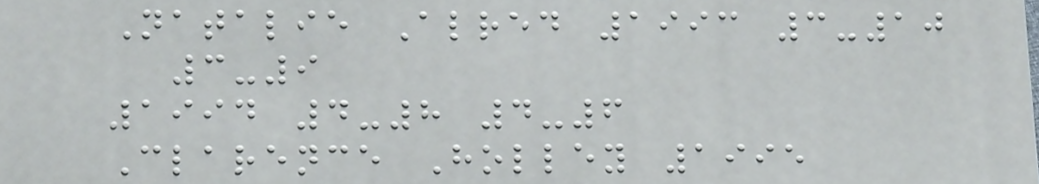Natalie Alred 1993 3-10
3-9
1994 4-8 4-6
Clarence Holley 1995
